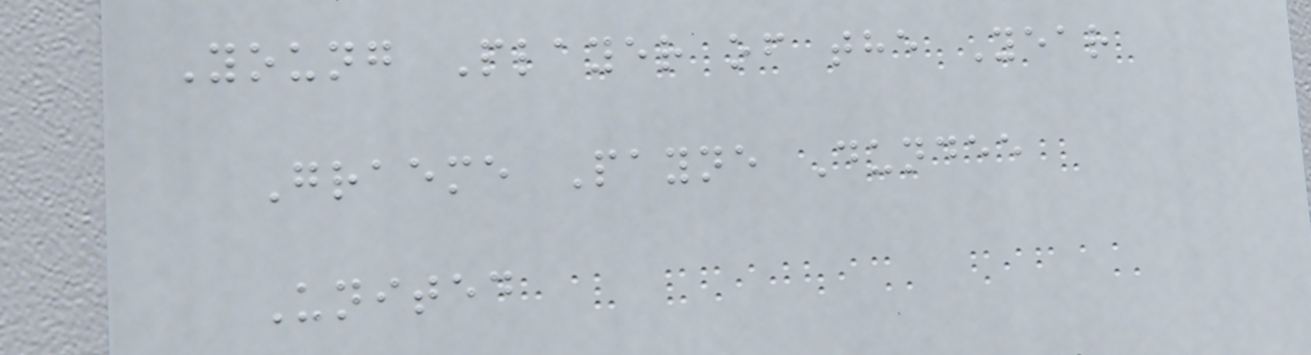Young Player of the Year
Graeme Payne Dundee
United
